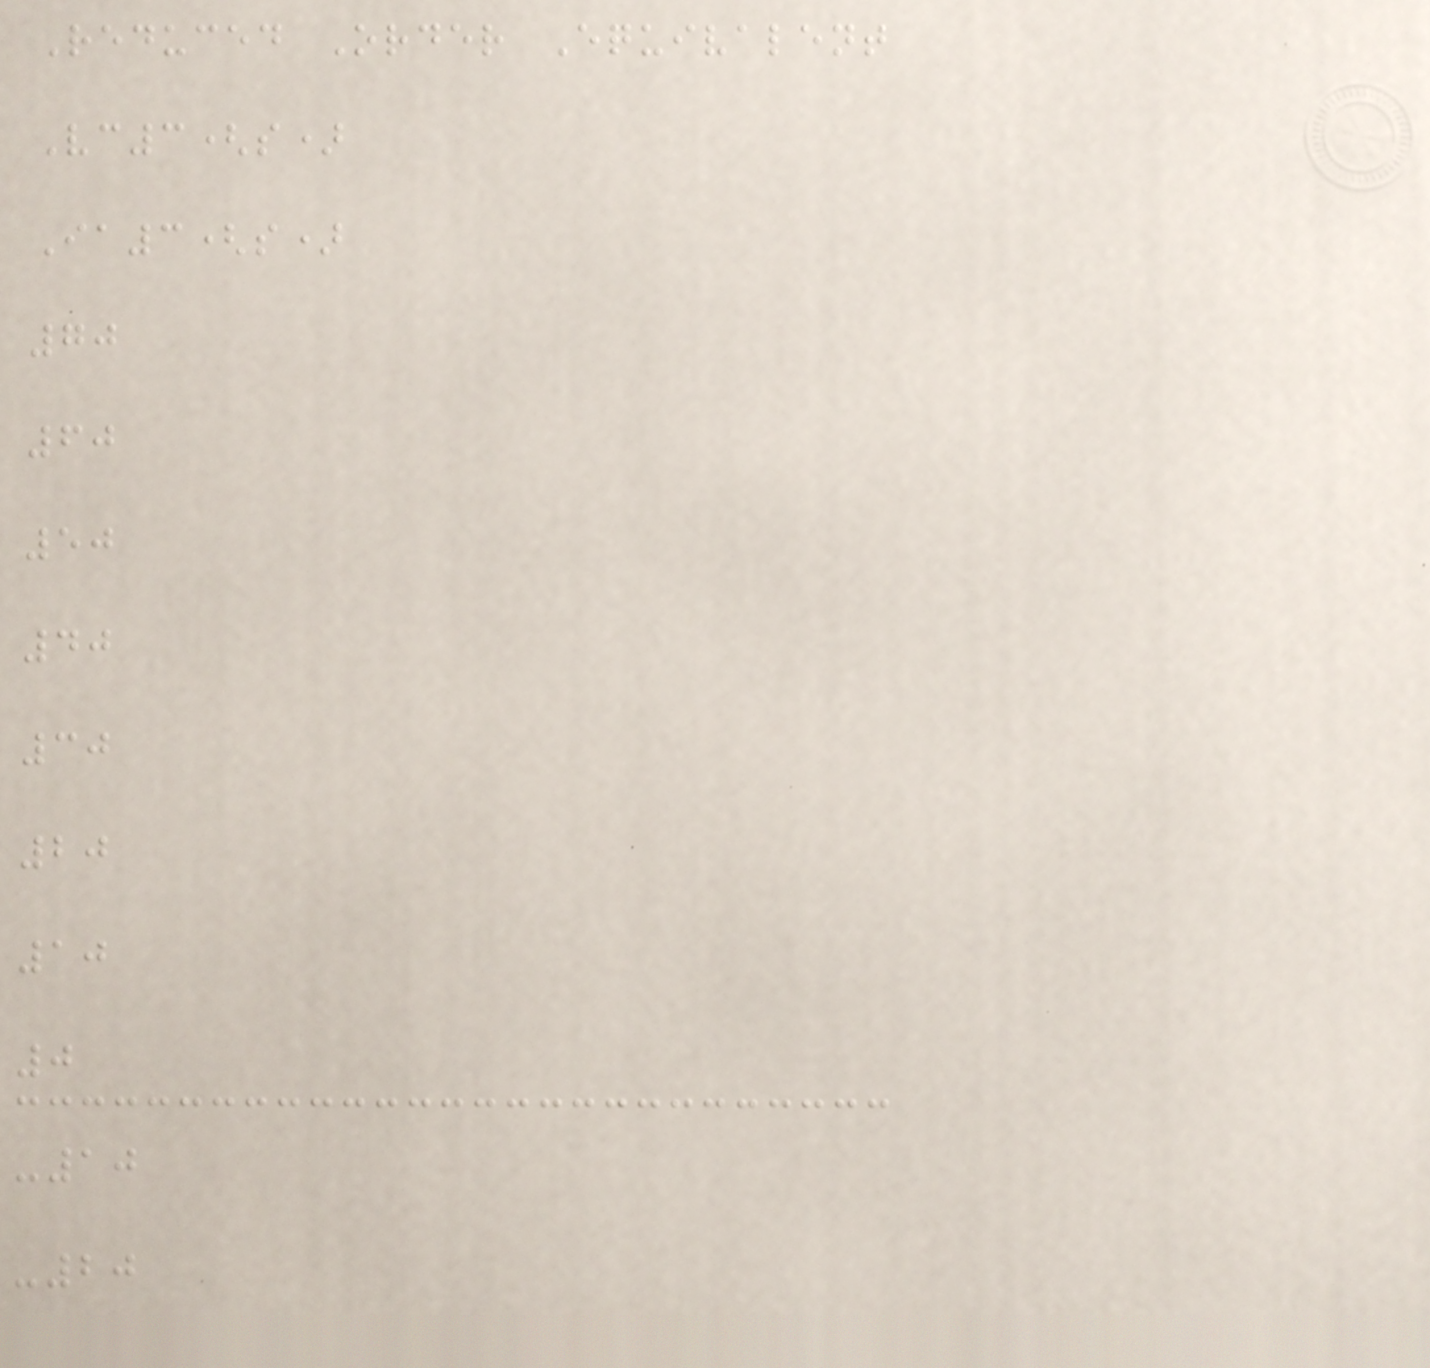Reduced Order Equivalent
Vc3(s)
Ia3(s)
70
60
50
40
30
20
10
0
-10
-20
